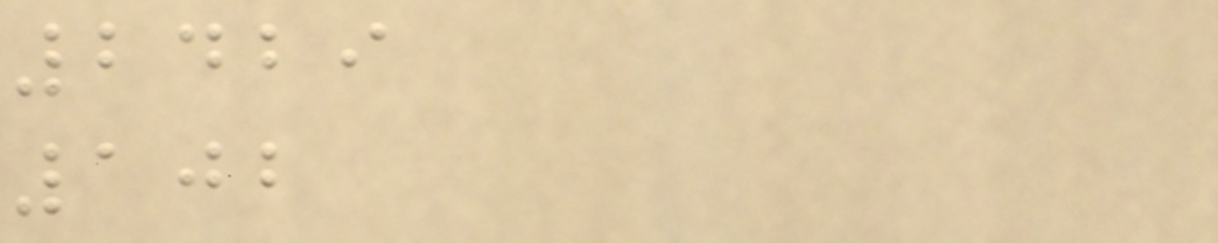2429
102
